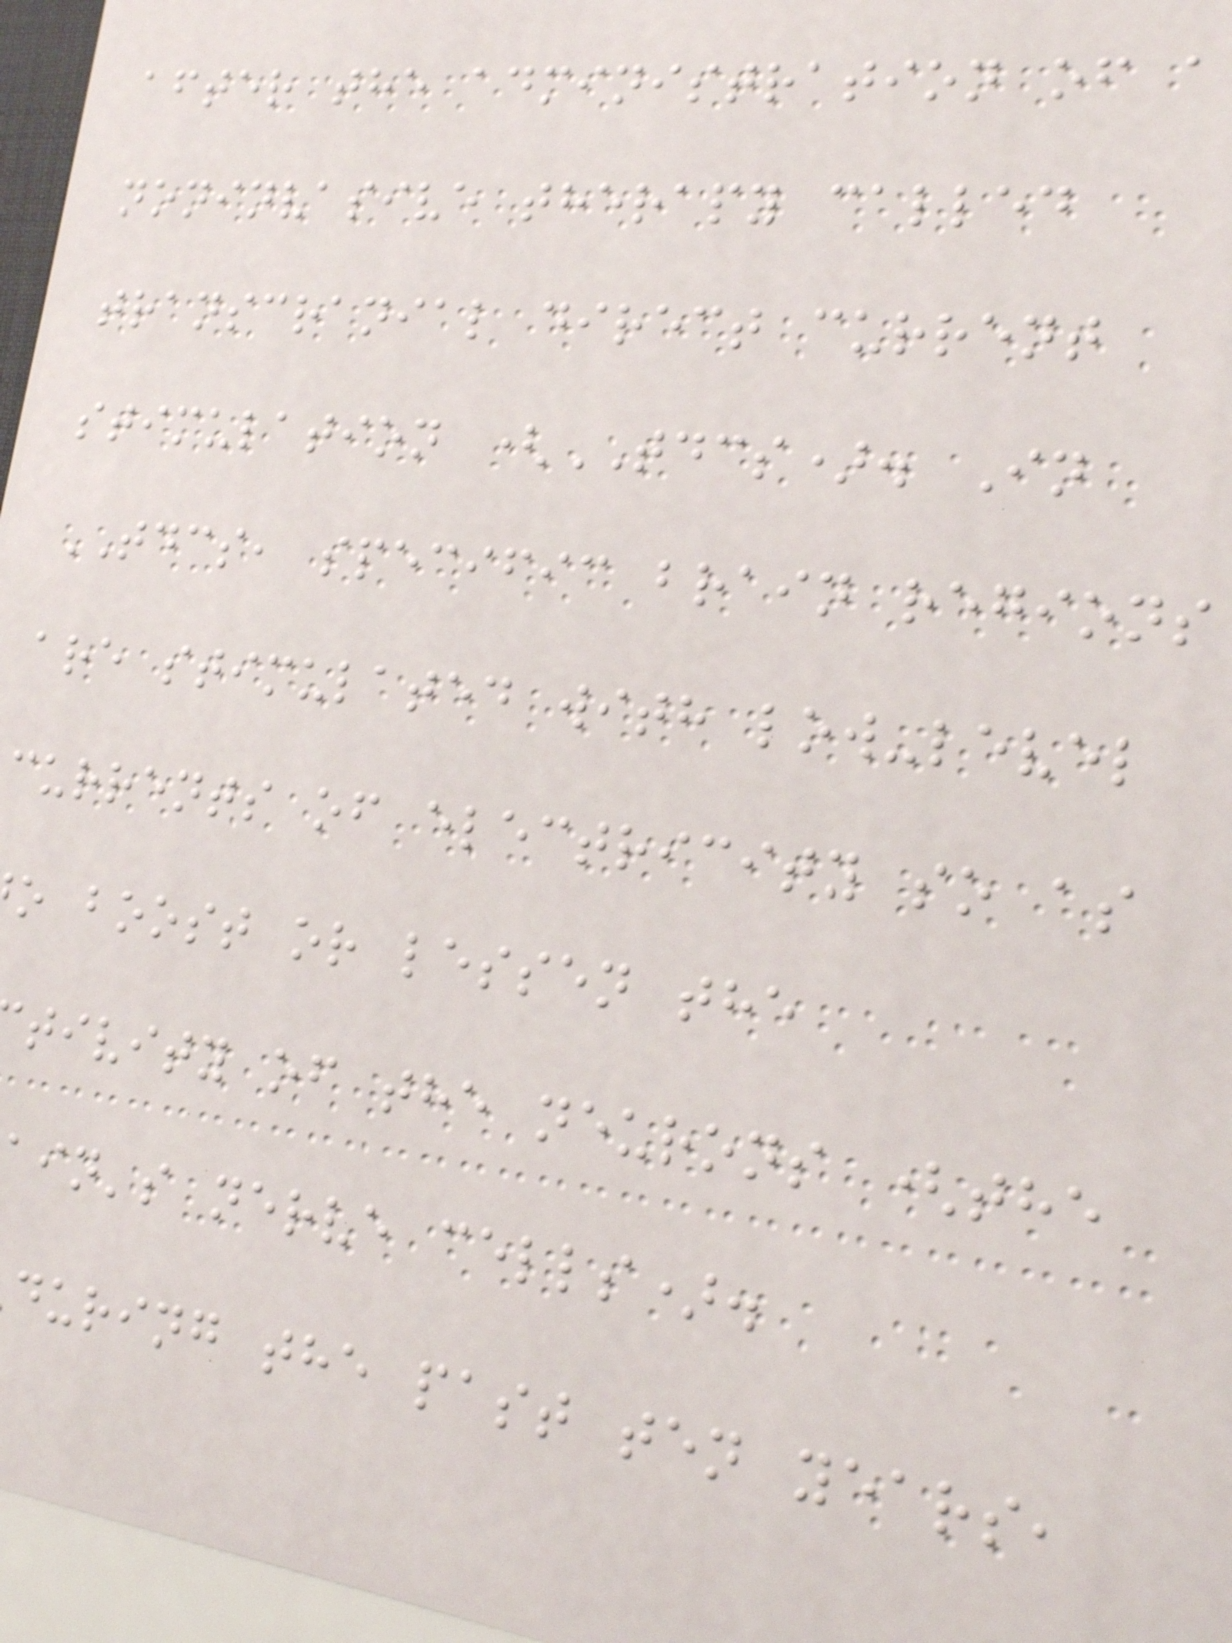after the administration of a
noninvasive therapy called
transcranial direct current
stimulation (TDCS). In
TDCS, specific brain regions
are stimulated with low-level
currents of electricity so as
o boost or lessen the
tivity of the neurons (the
ain's nerve cells).
during the past ten years,
